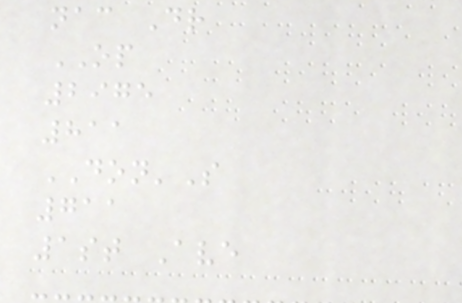nac Dr
OP
2975
811
DON'S
711
1st Ave
